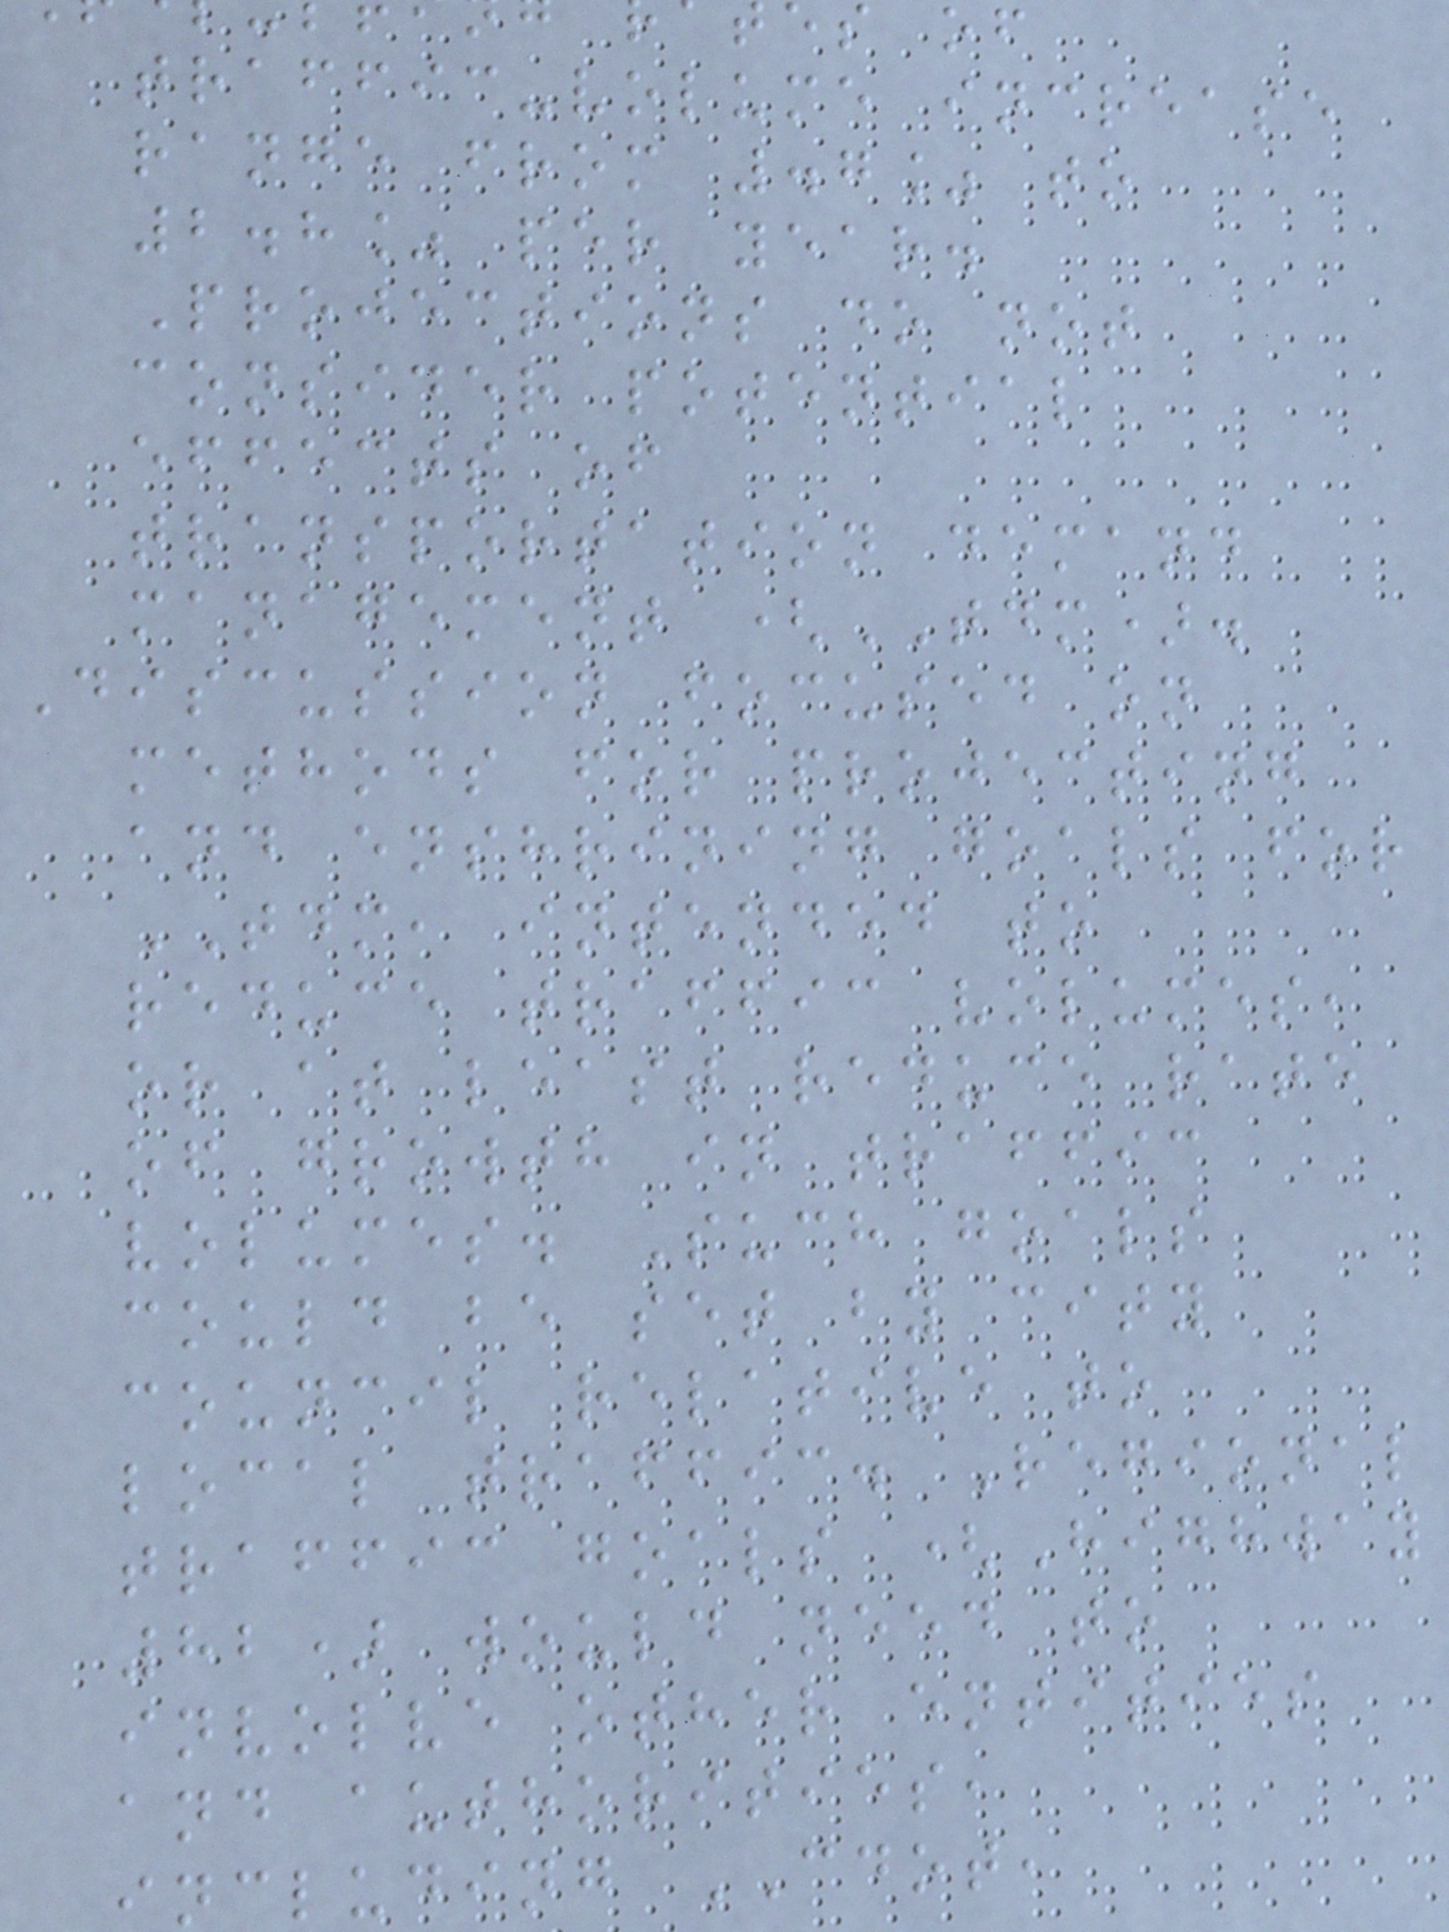traffic-volume increase
range from .7% to
2.8% per year.
Projections do not
consider potential
effects of
transportation demand
management (TDM).
Discussion focused on
methods for projecting
and enshrining goals for
TDM, intended to
reduce traffic volumes,
or at least reduce rate
of growth in traffic
volumes. Such goals
could be set by city
council relative to
local traffic. Regional
traffic goals (Highway
82) would need to
involve other entities
and authorities,
including CDOT,
